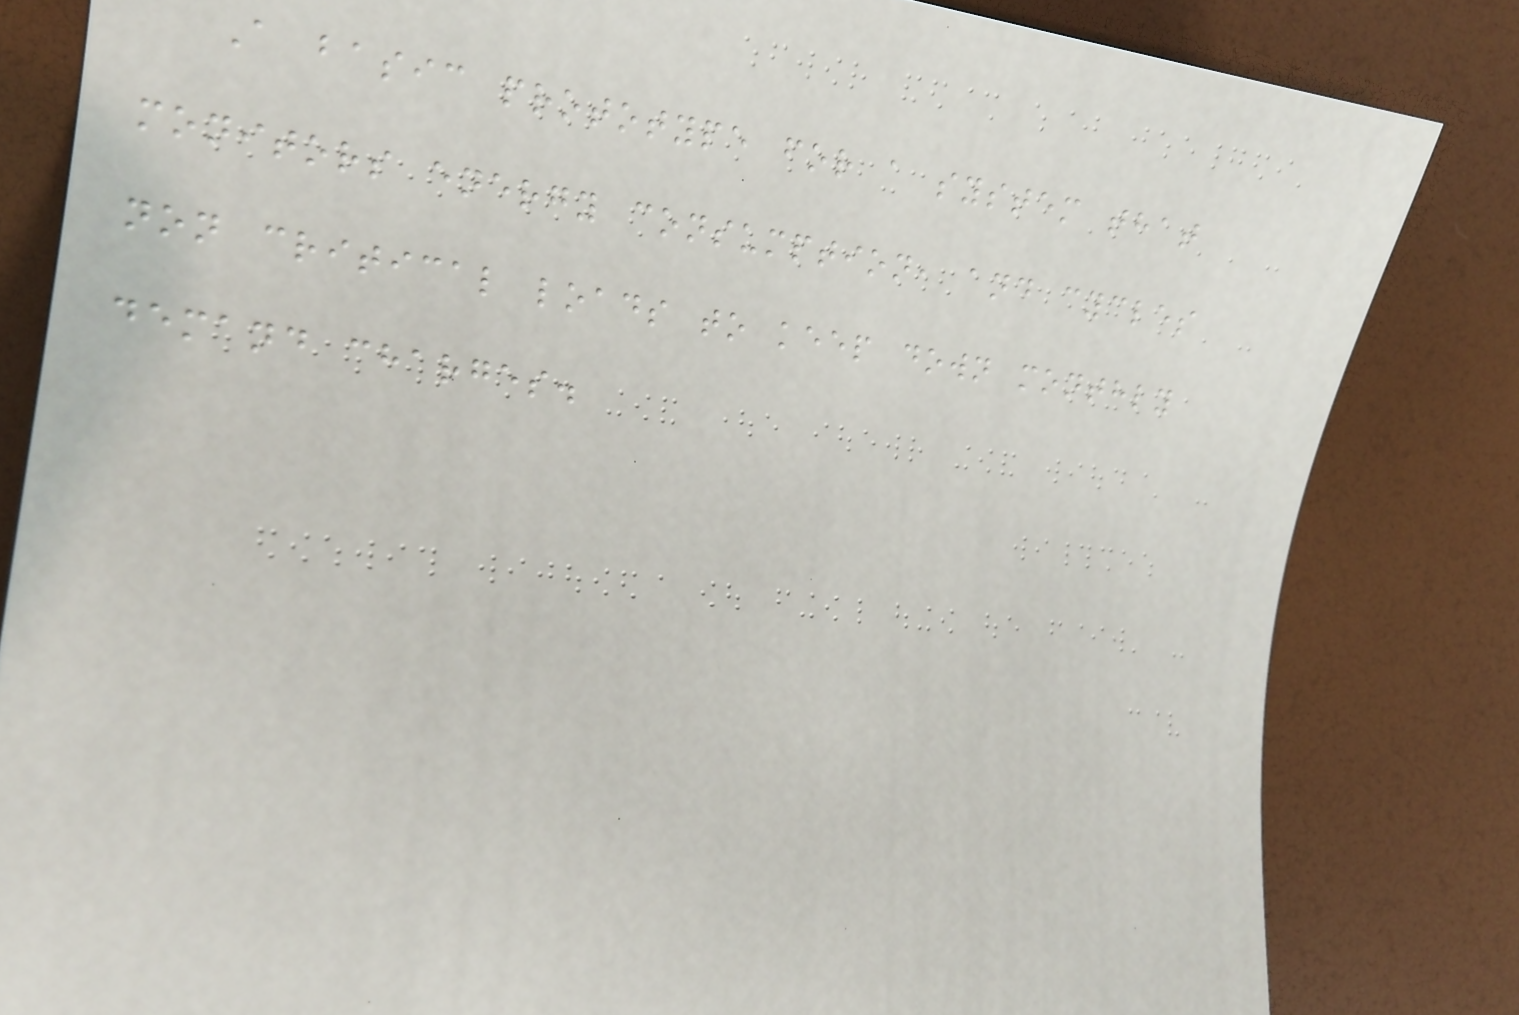A basic prototype for a system that
monitors energy consumption, and cycles
non critical loads to keep down monthly
demand charges.
